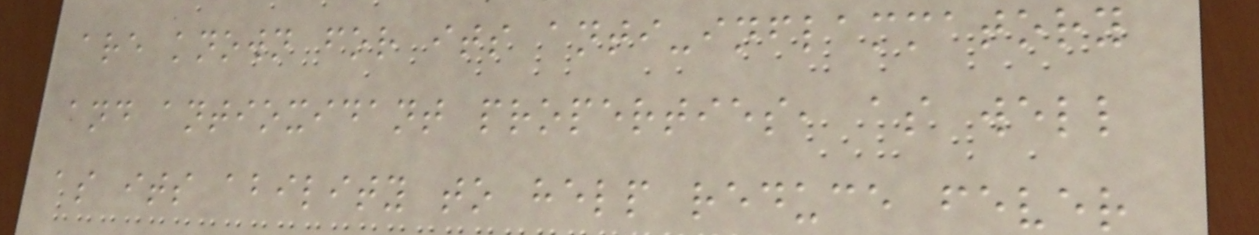are known for its anti-inflammatory
and antioxidant properties, as well
as its ability to help reduce fever
